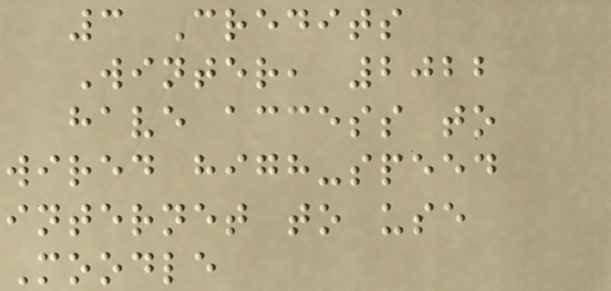3 Credits
Winter, 2022
have access to
wired high-speed
internet to use
Moodle
